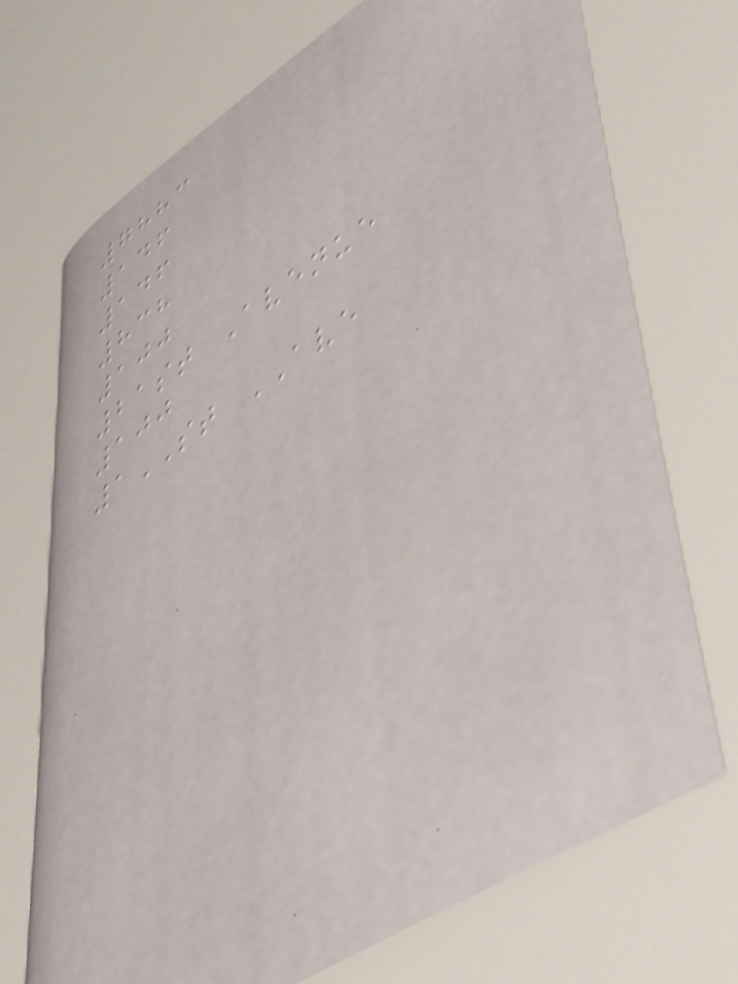7883
146
146
838
100
21st Avenue
100
1ST AVE
